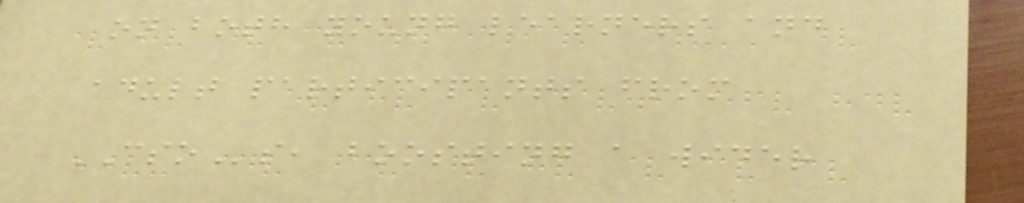on both young learners and
adult participants from
CSOs, boosting a wider
